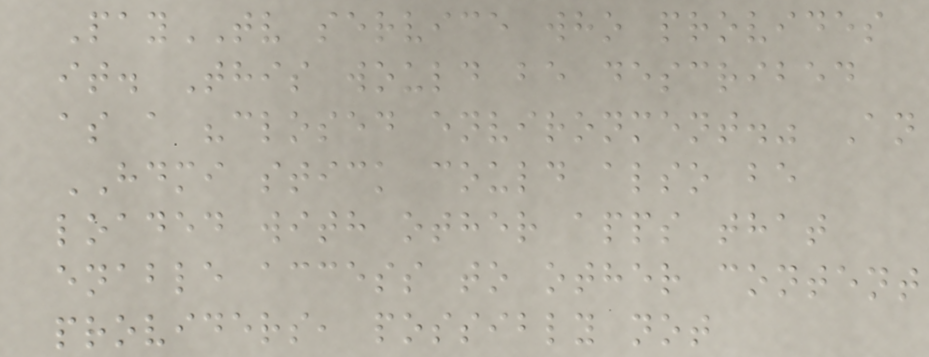PayTV service who provides
it. This would be described
as a "closed environment." An
HDMI stick could also be
loaded with other apps that
enable access to other content
providers, possibly not
